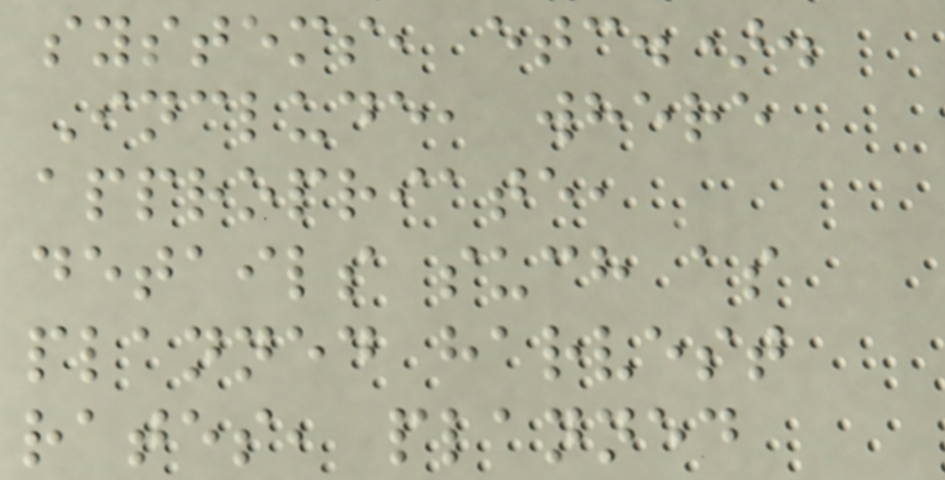systems, etc.).
Include, where
appropriate,
details such as
planned harvest
rates, planned
